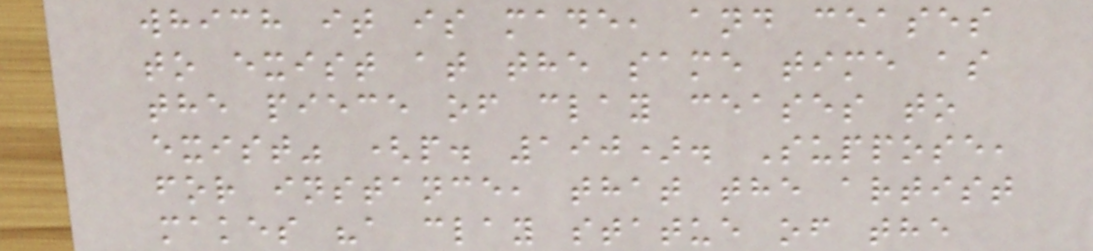which it is made, and ceases
to exist at the same time as
the piece of clay ceases to
exist" (p. 190). Suppose,
for instance, that the artist
makes "a clay statue of the
